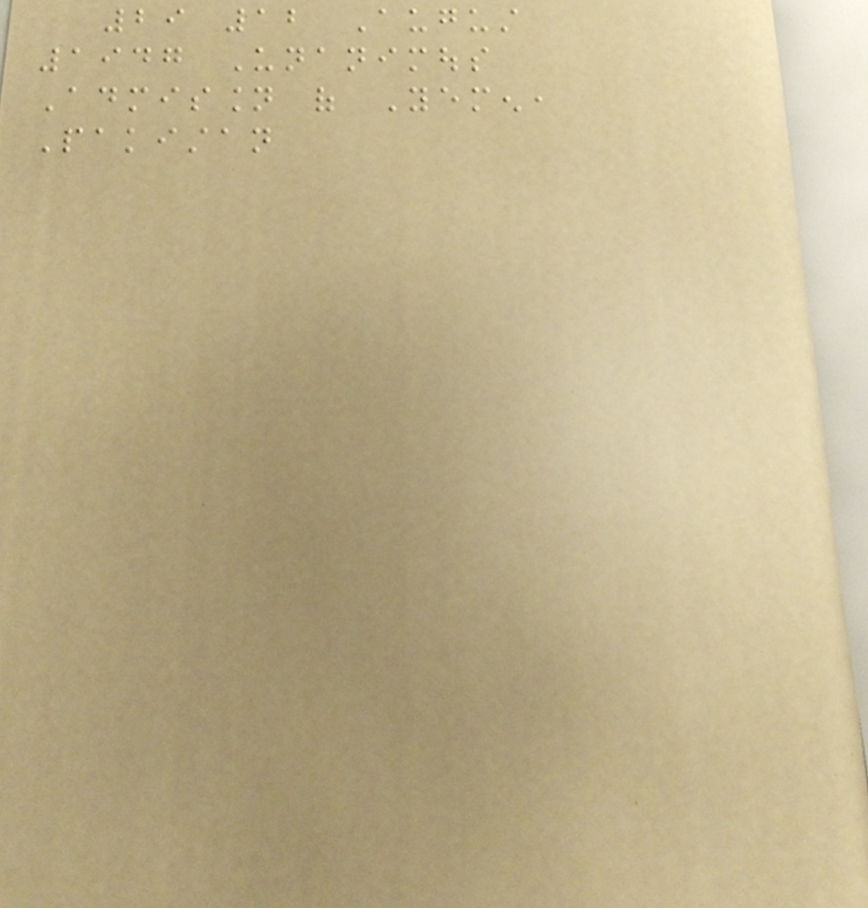29 12 August
1947 Unanimous
Admission of Yemen,
Pakistan
